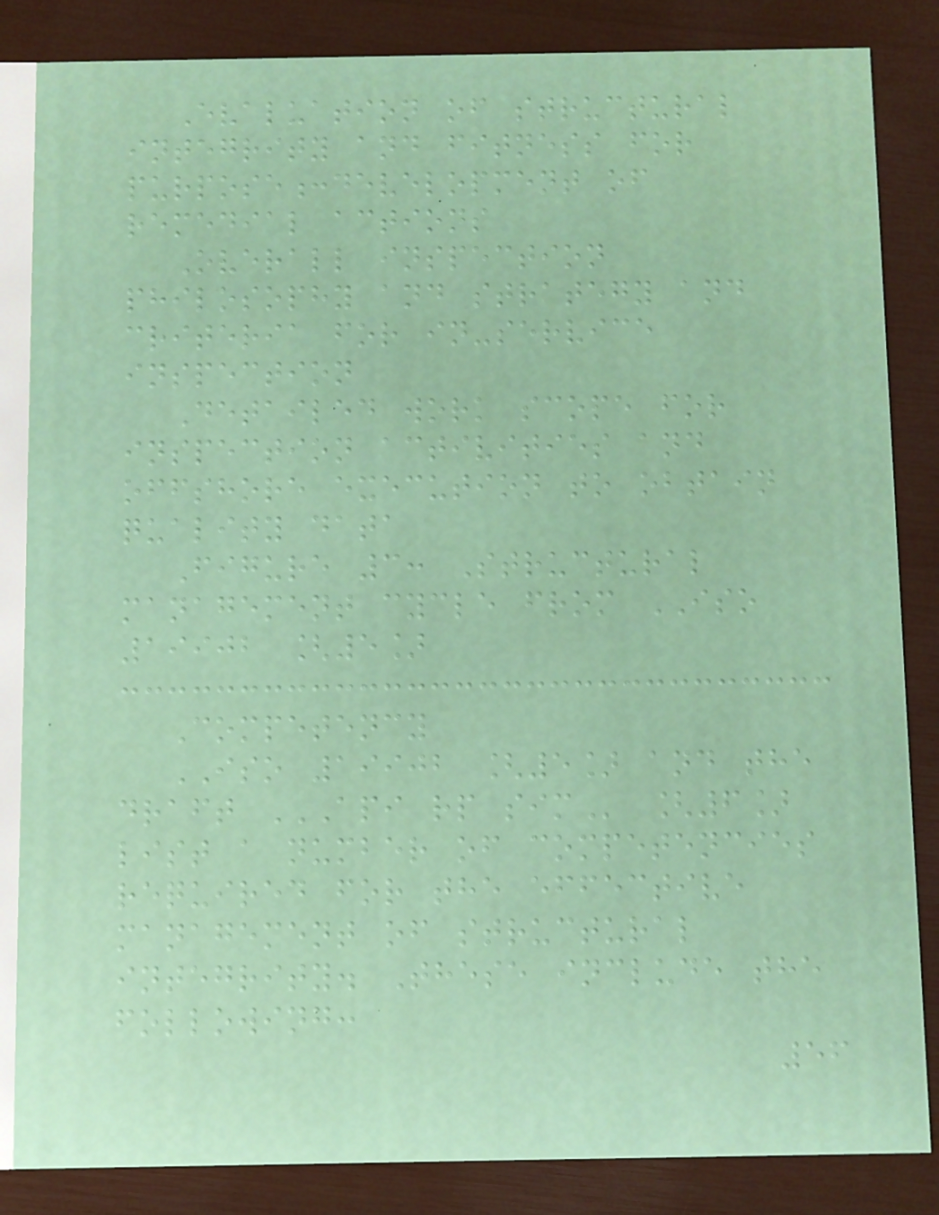Evaluation of structural
integrity and fitness for
purpose:development of
remedial actions
Overall inspection
philosophy and strategy and
criteria for in-service
inspection
Detailed work scope for
inspection activities and
offshore execution to obtain
quality data
Figure 3: Structural
management cycle from ISO
19902 [5]
Competency
ISO 19902 [5] and the
draft API RP SIM [6]
list a number of competencies
required for the effective
management of structural
integrity. These include the
following:
56
